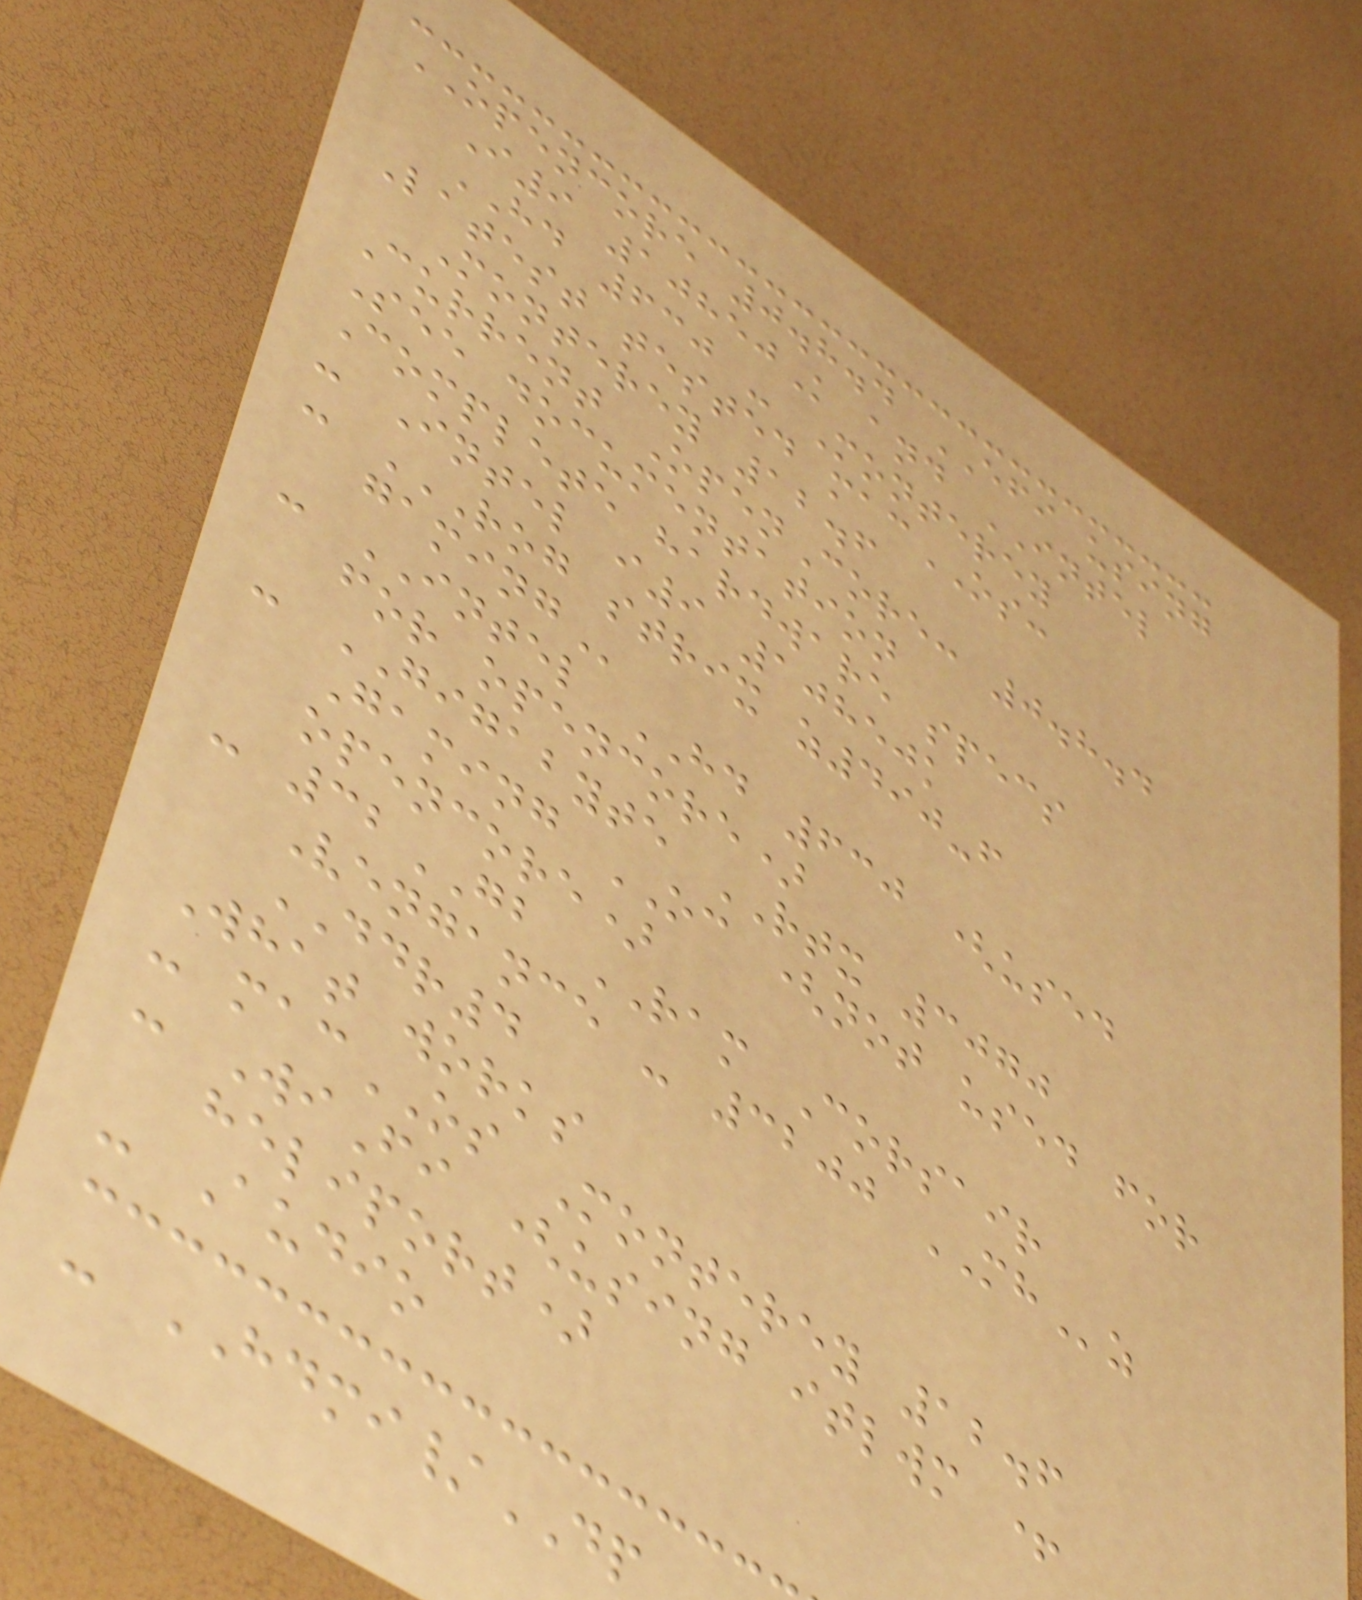OPENCORE 0.8.4 EFI using
I9 10850K and INTEL
HD 630 - Monterey
Latest tested macOS:
Monterey 12.6
Current OpenCore: 0.8.4
See documentation
Complete hardware specs
- Intel i9 10850k
- ROG STRIX Z490-F
GAMING
- INTEL HD 630 (used
for opencore)
- GIGABYTE RTX 3070
Gaming OC (not used for
opencore)
- 32GB RAM Corsair
Vengance - 3200 MHz
DDR4
What works
- macOS Monterey 12.6
- WiFi (using itlwm +
heliport)
- Audio
- HDMI/DP
